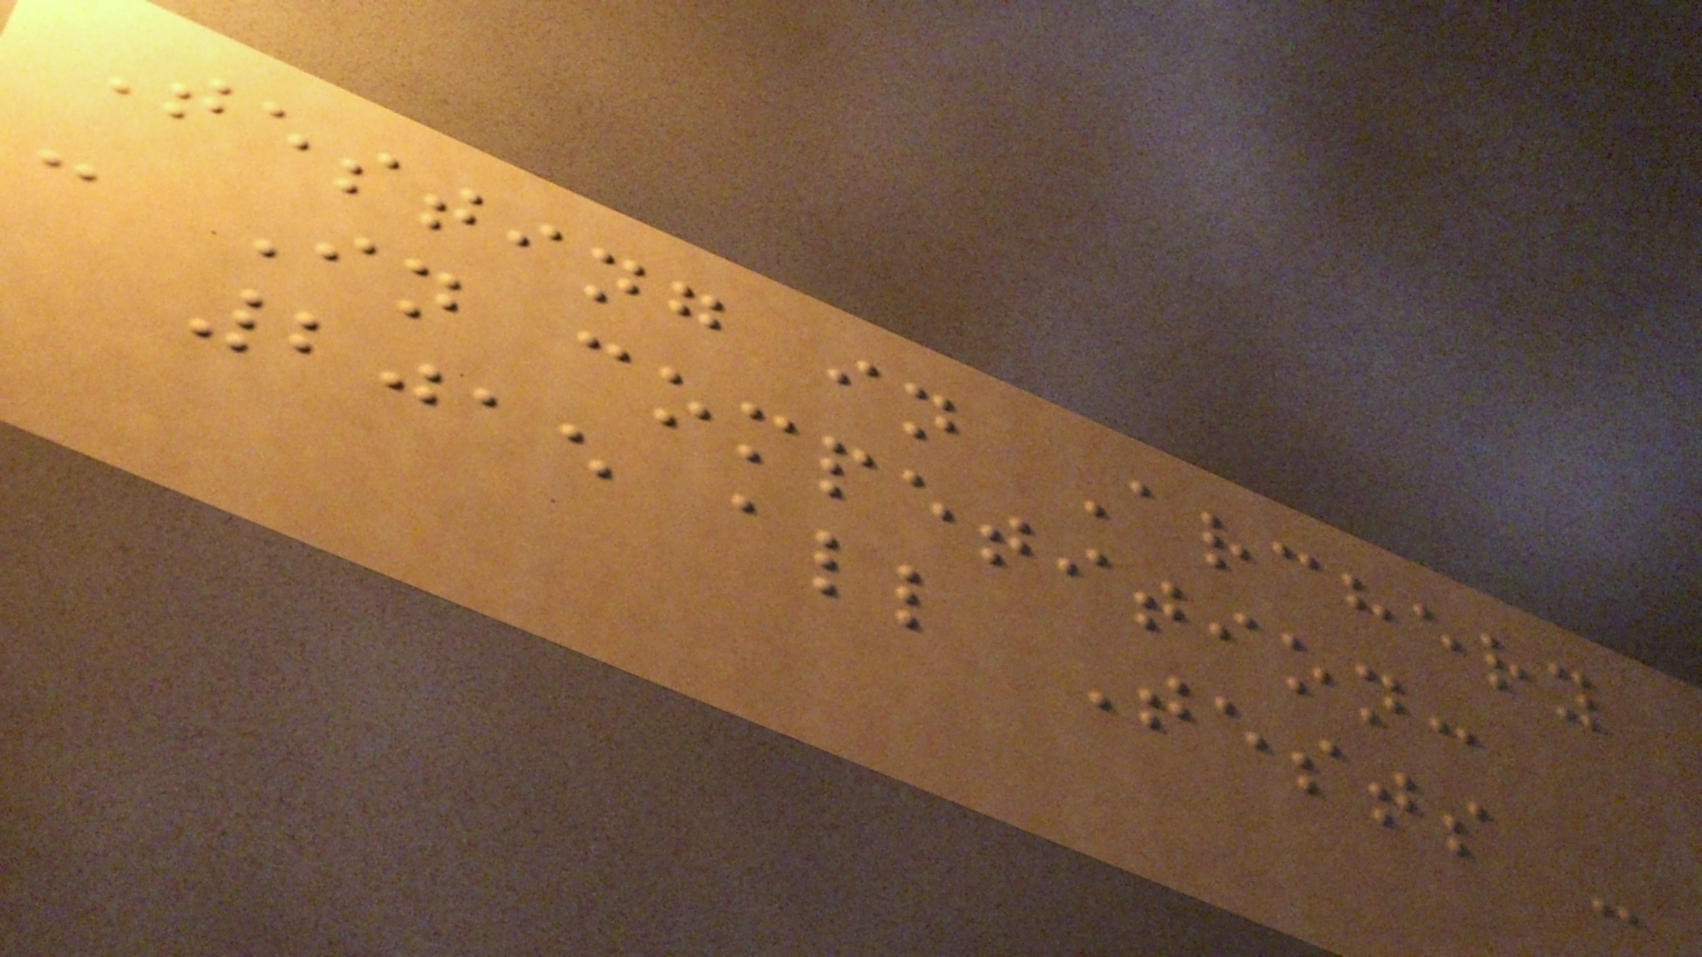Testing in Archery
- In competition:
2015 all Tests -
